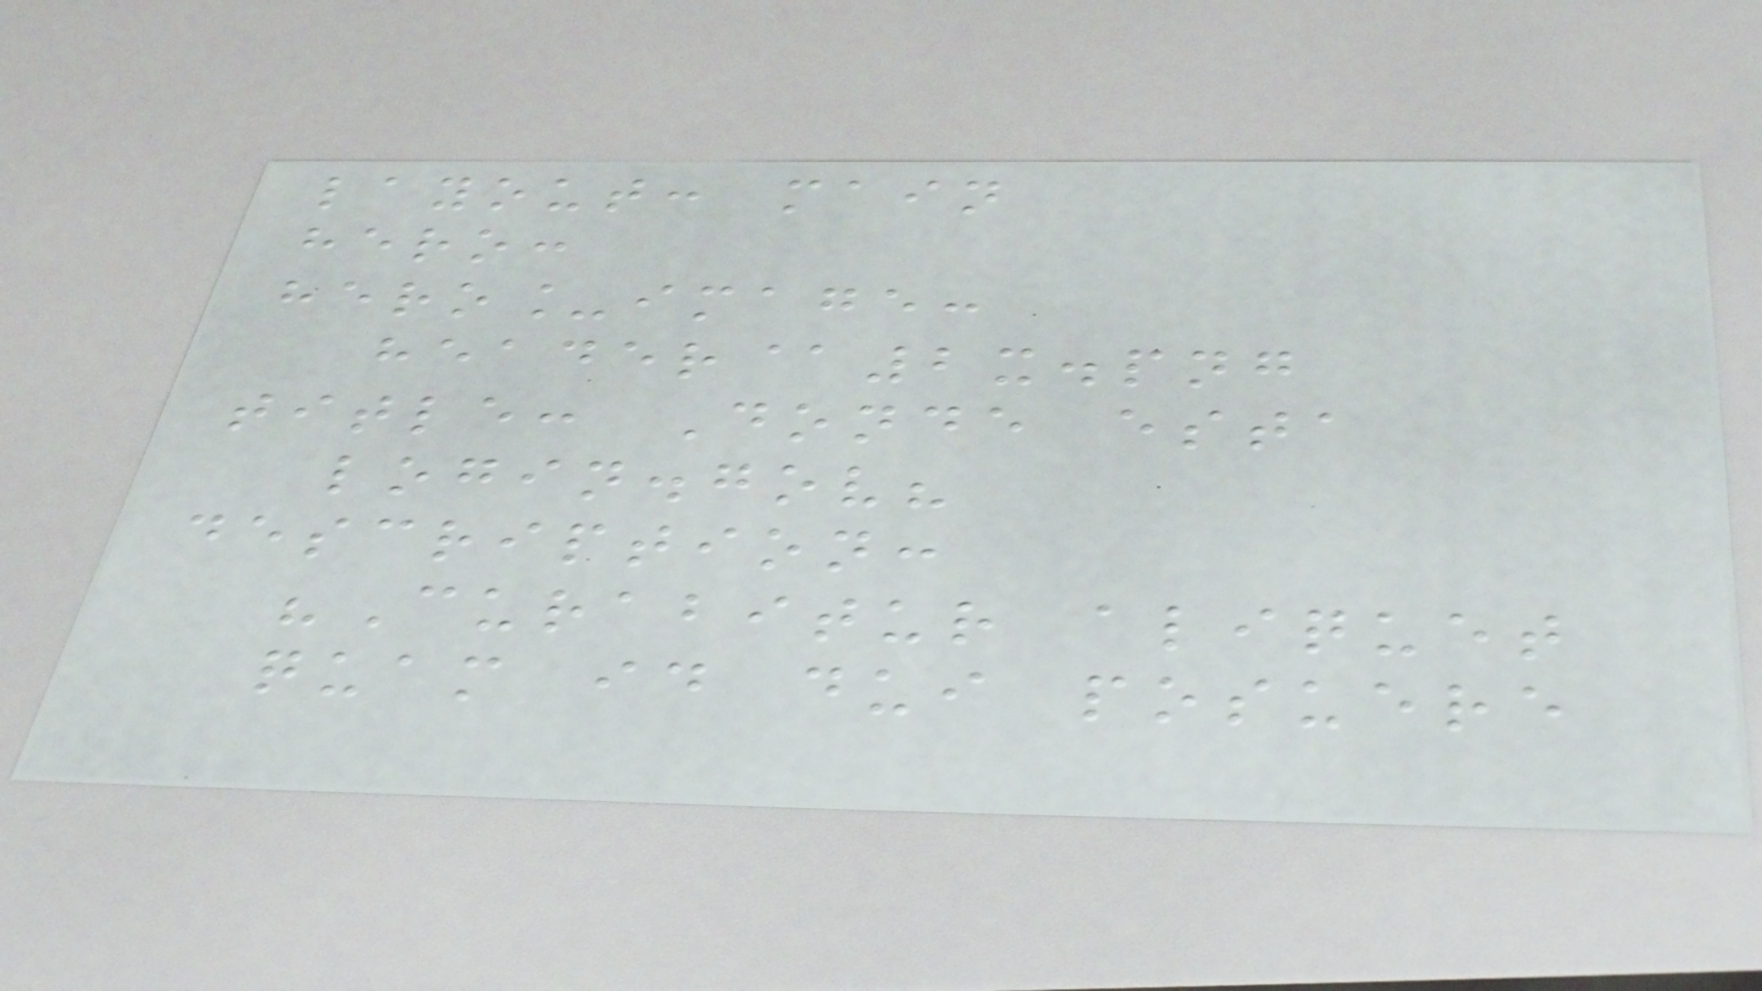layout: main
hero:
hero_image:
header@2x.png
title: Donde esta
login.gov?
description:
"Curabitur aliquet
quam id dui posuere
